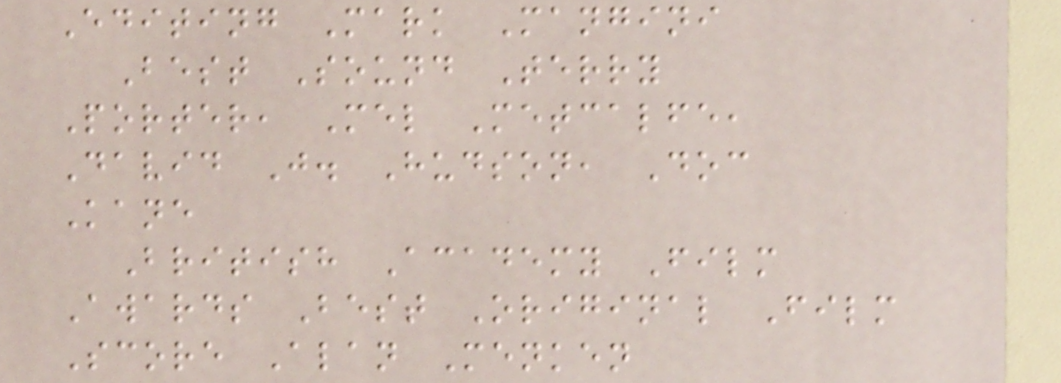Editing Mark Mangini
Best Sound Terry
Porter, Mel Metcalfe,
David J. Hudson, Doc
Kane
British Academy Film
Awards Best Original Film
Score Alan Menken
